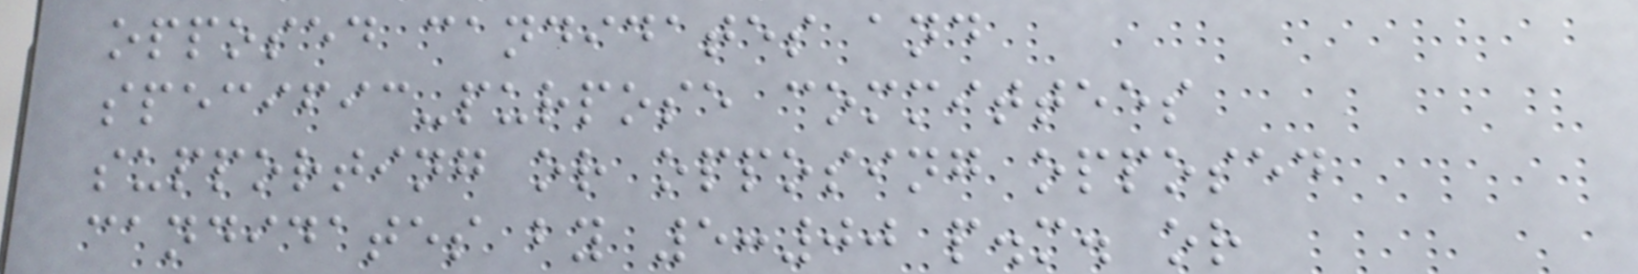opposed candidates and
specific-purpose committees
supporting or opposing opposed
candidates by 5:00 p.m. or
